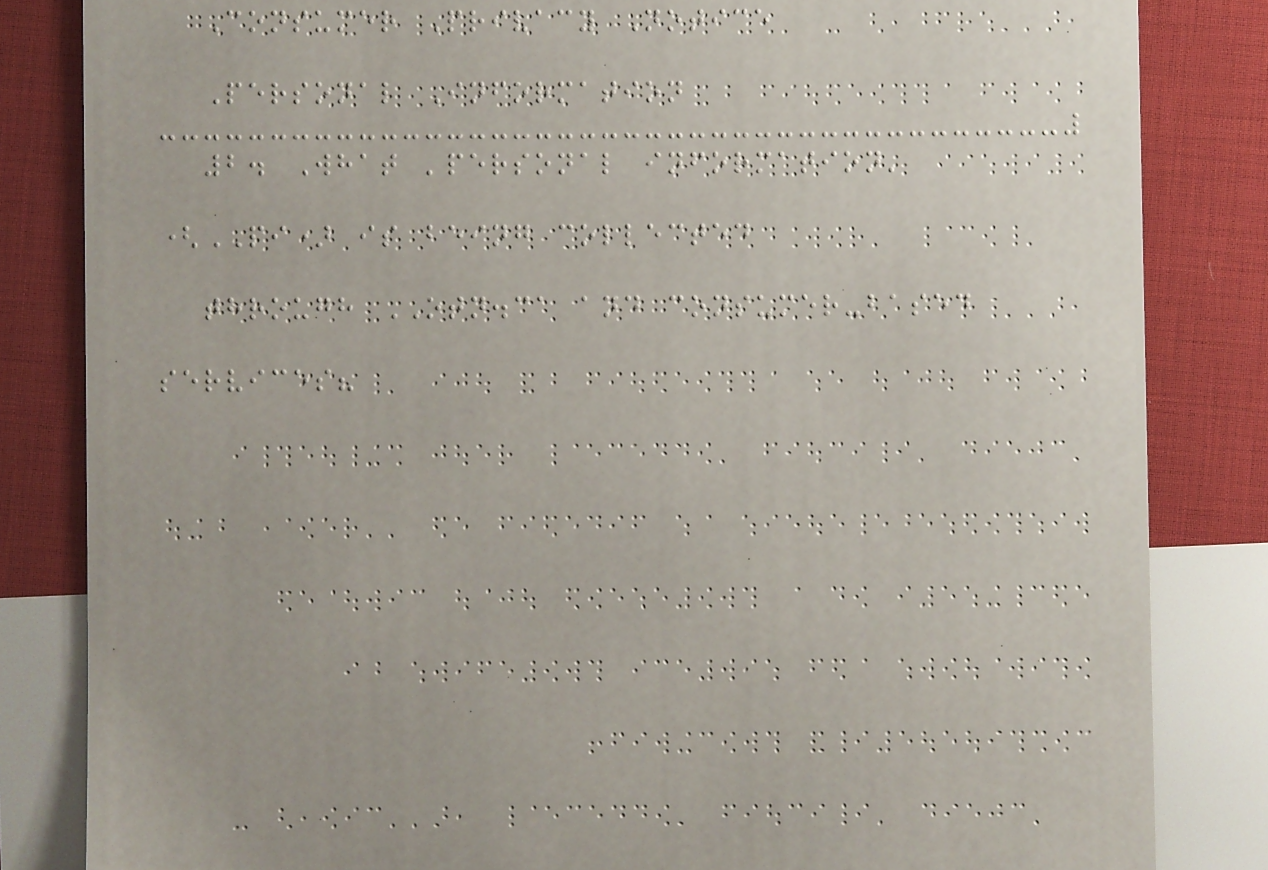Consumer Privacy Notice
Personal Information
2. What 'personal information'
(PI) is being collected
through OTN.ca and consumer-based
services?
